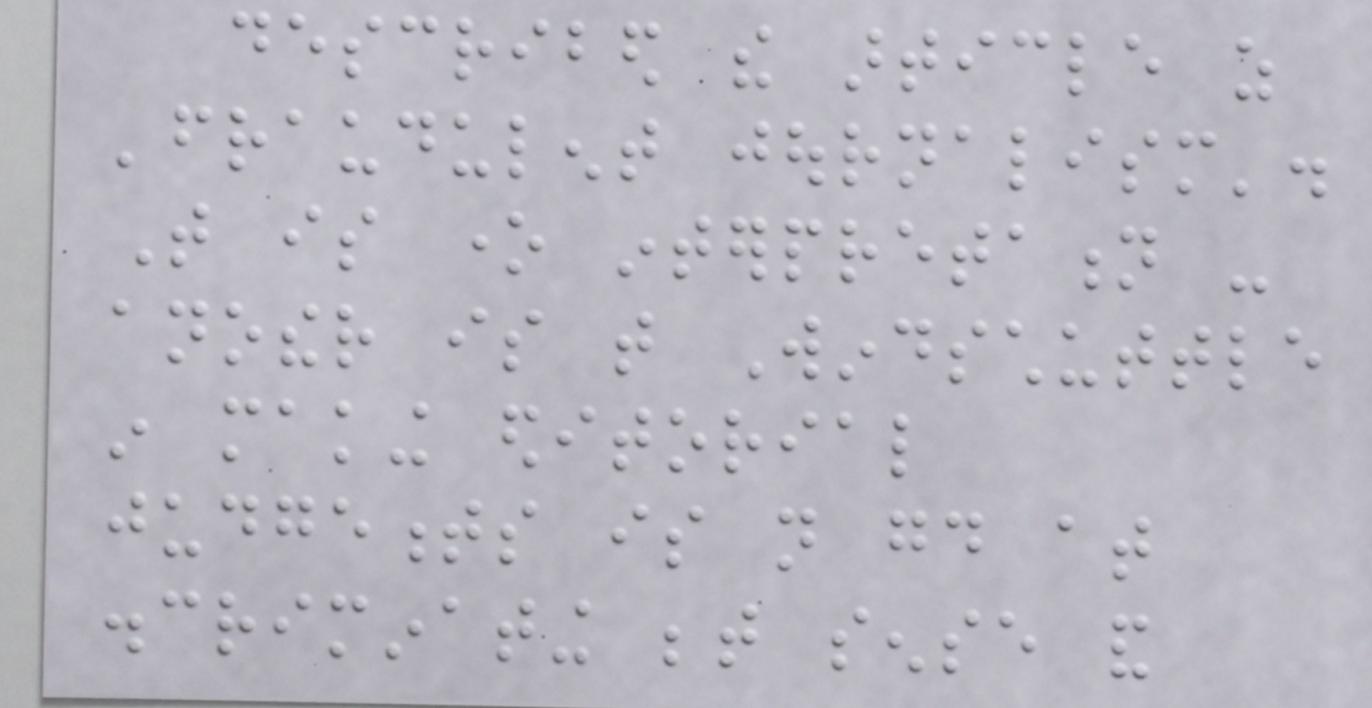described the article as
'fraudulent journalism'.
That is one interpretation -
another is that Windschuttle
in making editorial
judgements is not good at
discriminating between sense and
